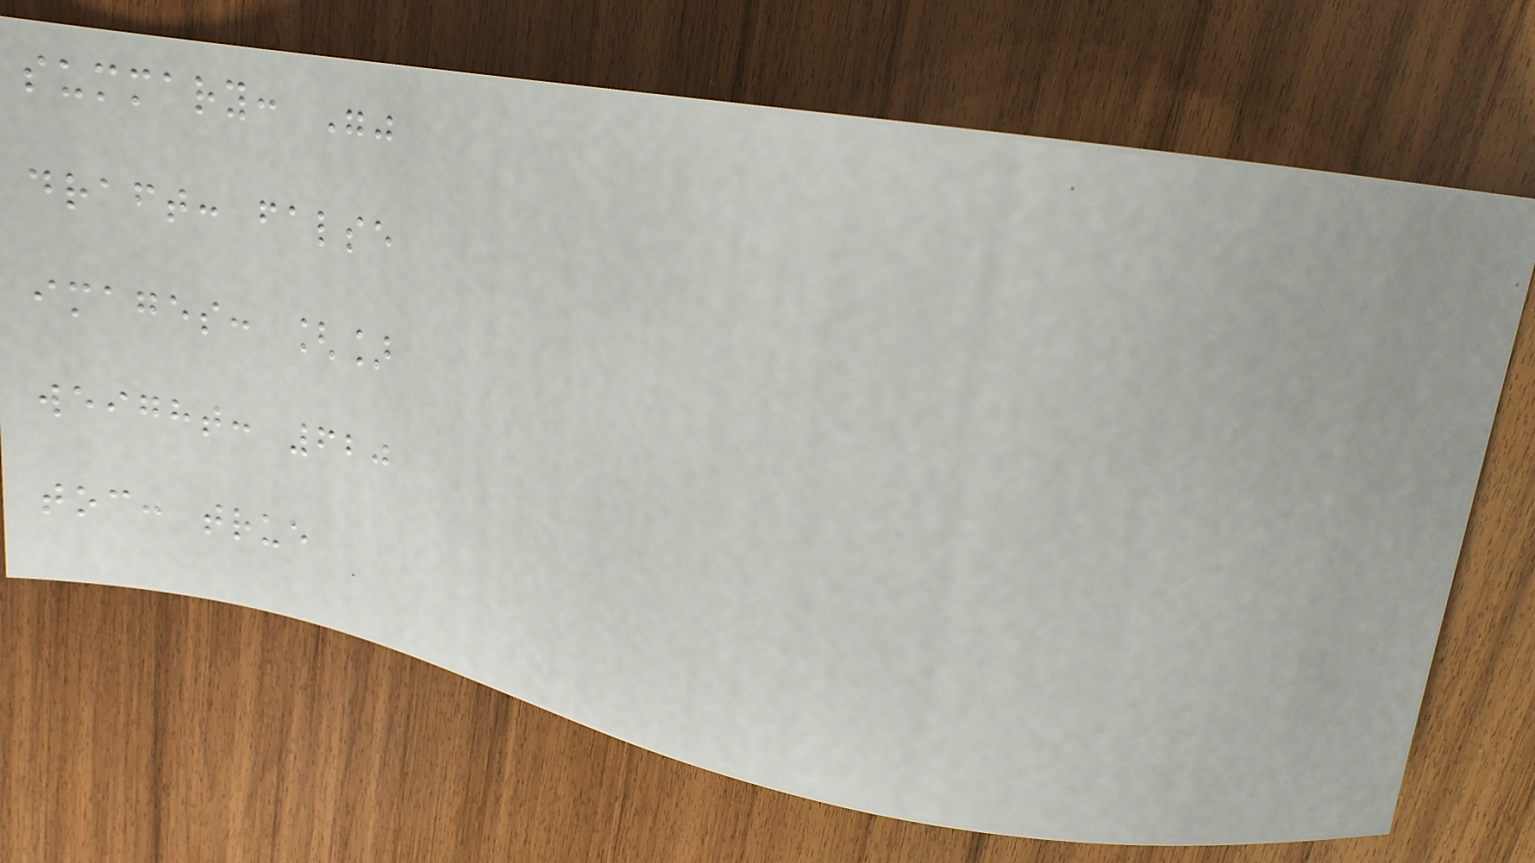summary: ""
draft: false
images: []
weight: 620
toc: true
